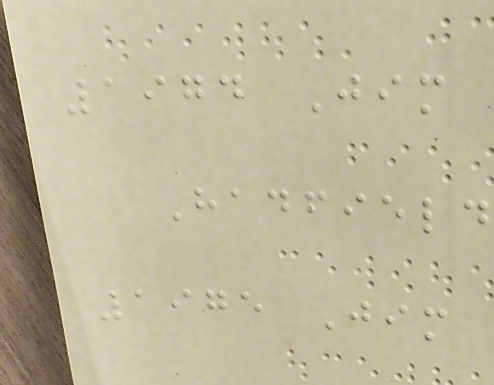1974 Jim
Hadfield
1975 Jim
